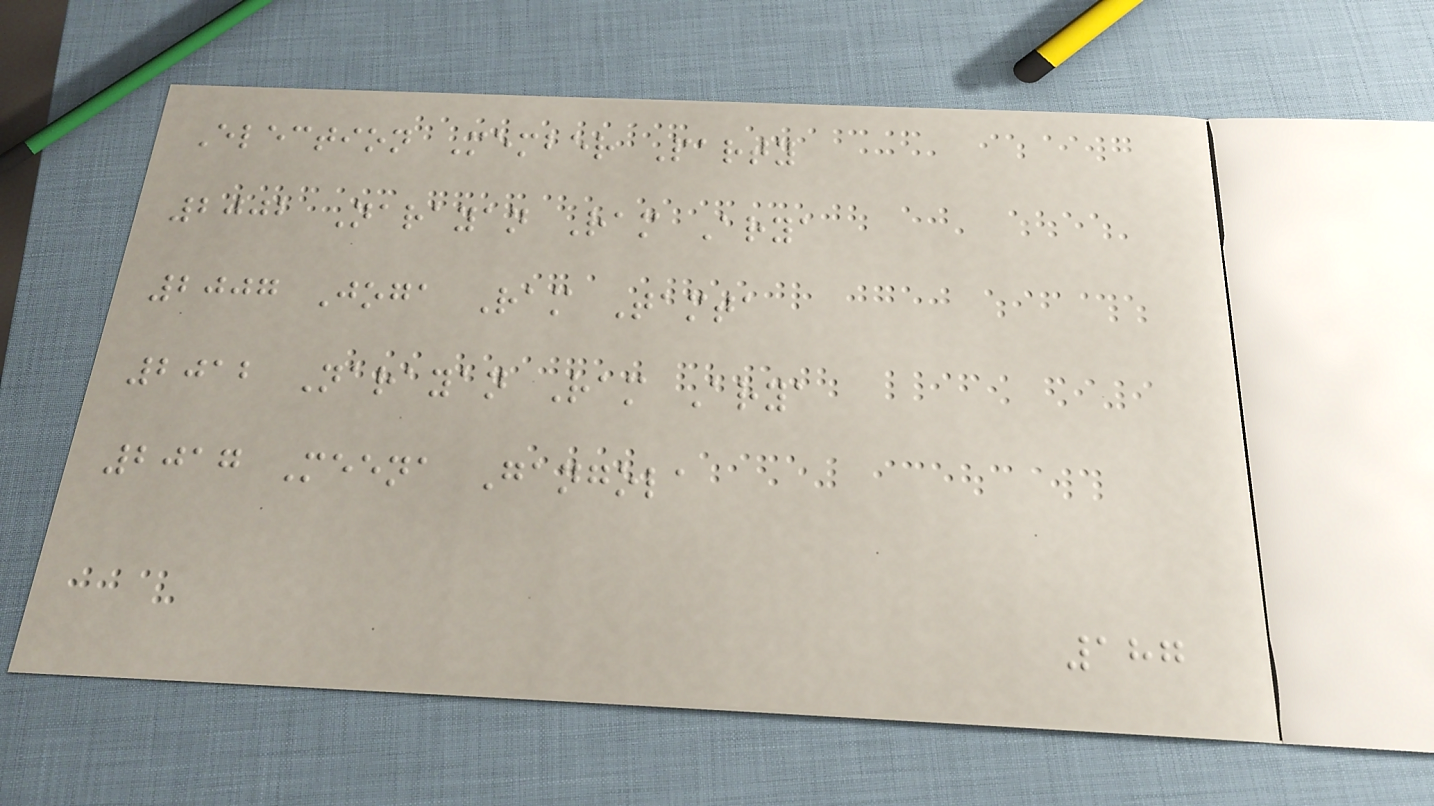Election Member Party
2002 Narayan Ram Arya
2007 Joga Ram Tamta
2012 Narayan Ram Arya
2017 Meena Gangola
187
